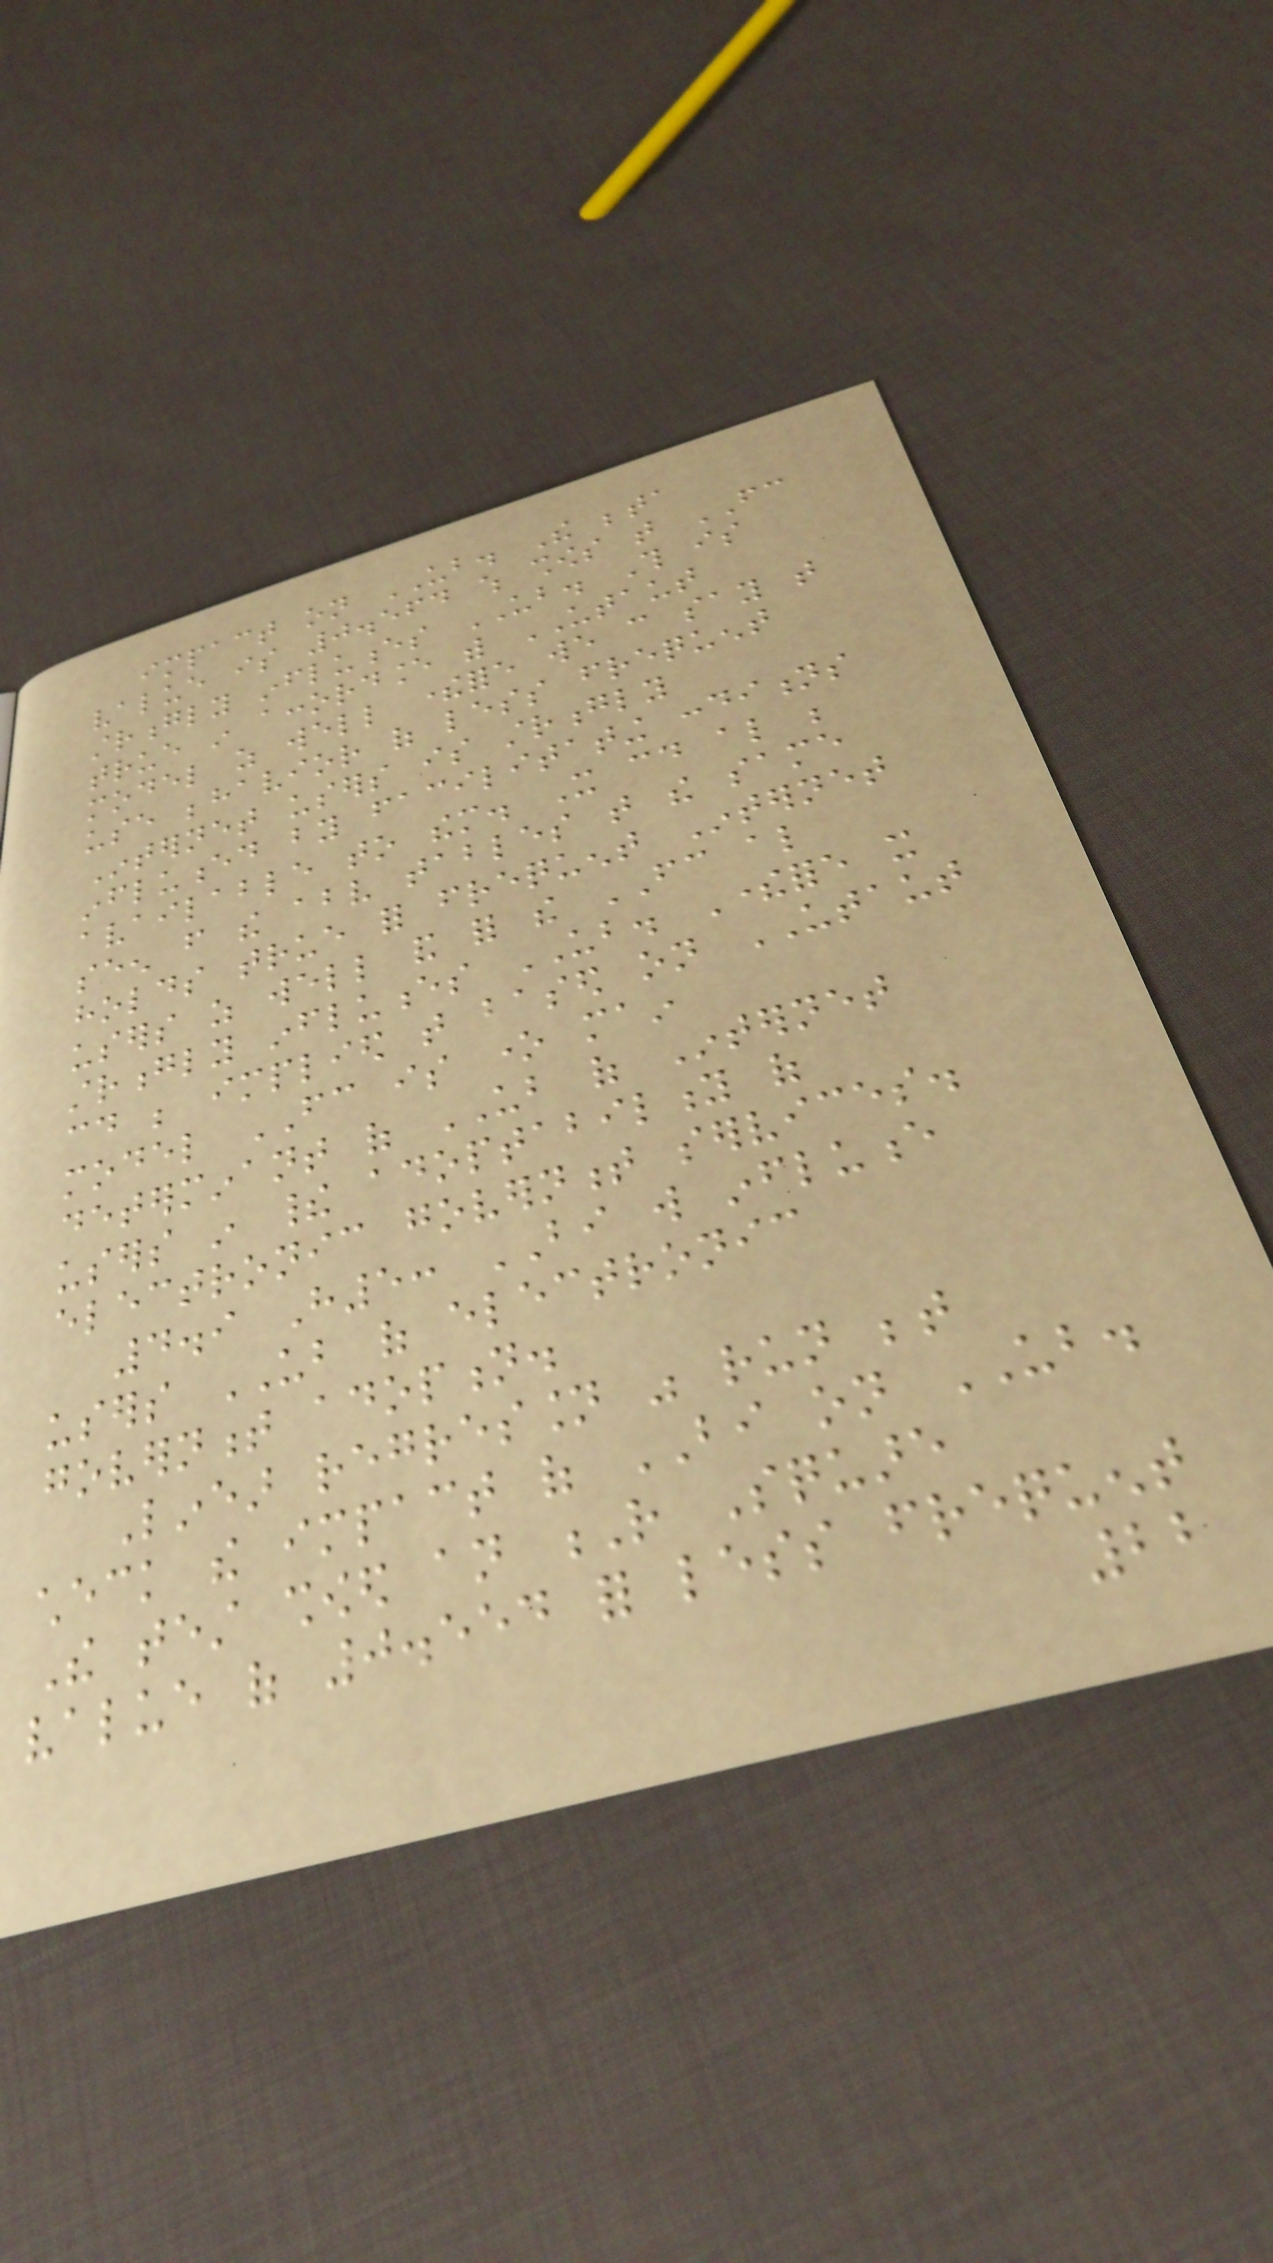impact on UB. The beta
value is 0.564 which shows that FC
strongly influences UB. This is
true in accordance with UTAUT
model as well therefore we can say that
use behavior of less frequent
Internet users is strongly
influenced by facilitating conditions
available to them. It could also be
seen from the above tables that the same
holds true for frequent Internet
users as well and for the FC also
strongly influences UB. Therefore it
could be implied that based on UTAUT
model FC is one main
determinant of UB of Internet
users in their adoptability of
electronic government services.
4.9 H5: BI will influence
users UB of electronic
government adoption.
Linear regression was run between
check the impact of BI on UB.
The test showed an R Square
value of 0.554 for less frequent
22
